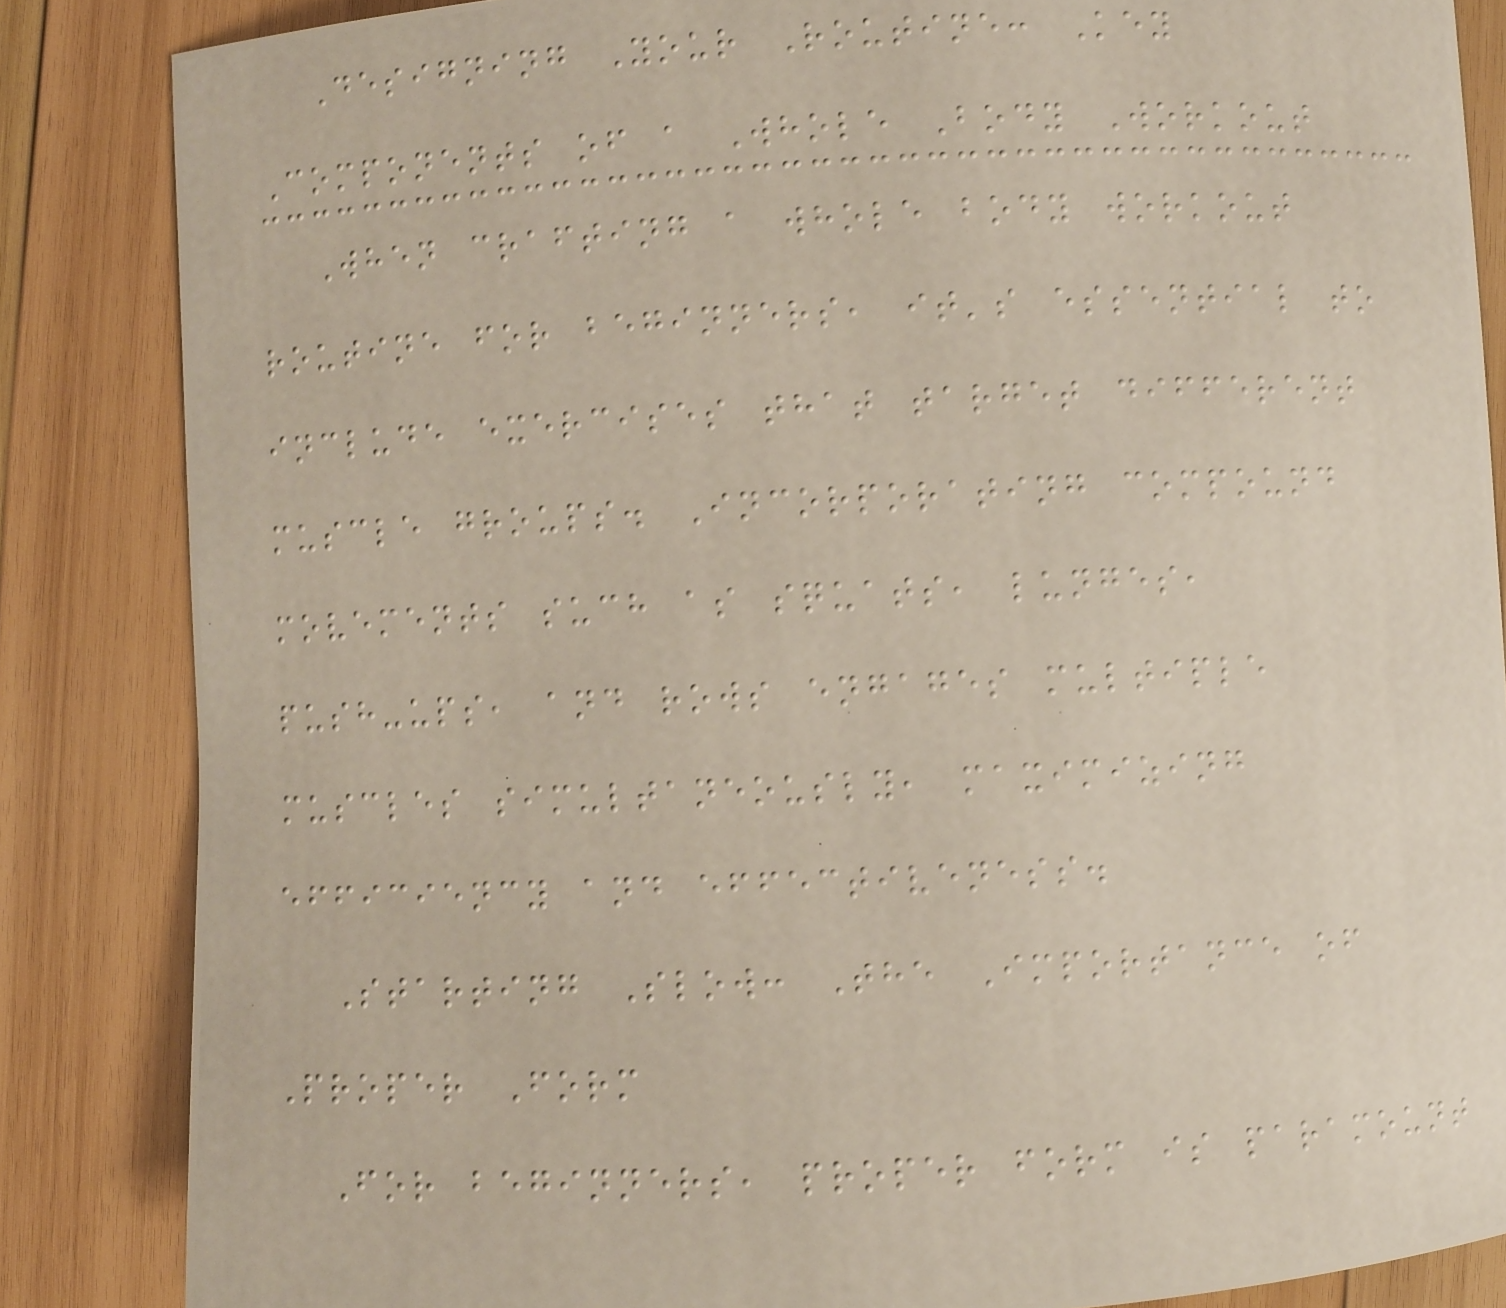Designing Your Routine: Key
Components of a Whole Body Workout
When crafting a whole body workout
routine for beginners, it's essential to
include exercises that target different
muscle groups. Incorporating compound
movements such as squats, lunges,
push-ups, and rows engages multiple
muscles simultaneously, maximizing
efficiency and effectiveness.
Starting Slow: The Importance of
Proper Form
For beginners, proper form is paramount
